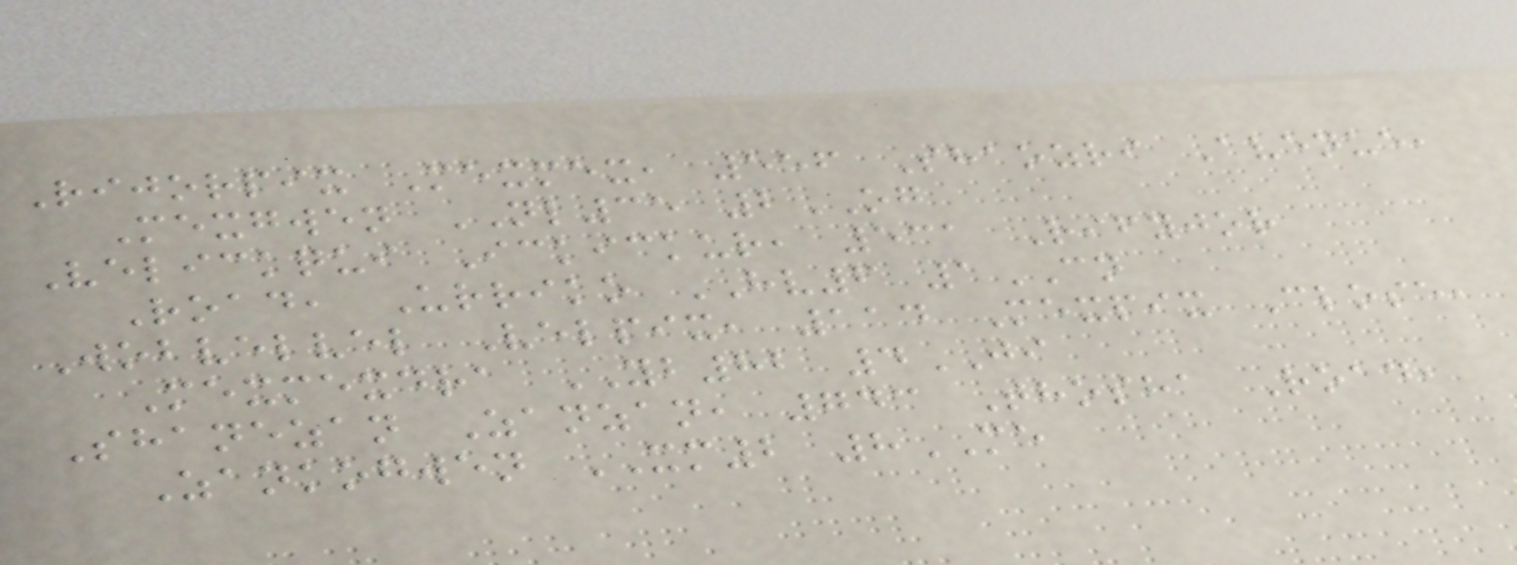Rijorpix Mexmex, 556 Shaozri Avenue,
Mexgwen NL35 2OG
Velickqui Ickickur, 531 Rifyjor
Road, Urriko HV6 1CN
Wobvelvel Velpix, 114 Mexpix Close,
Mexmexdra YB82 4JI
Shanezan Zanzan, 743 Thosha Road,
Zankogwen XM2 8ME
